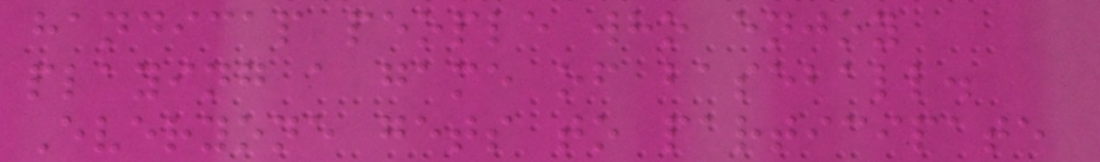handicap people who enjoy
playing a game of baseball.
Everyone gets to participate
